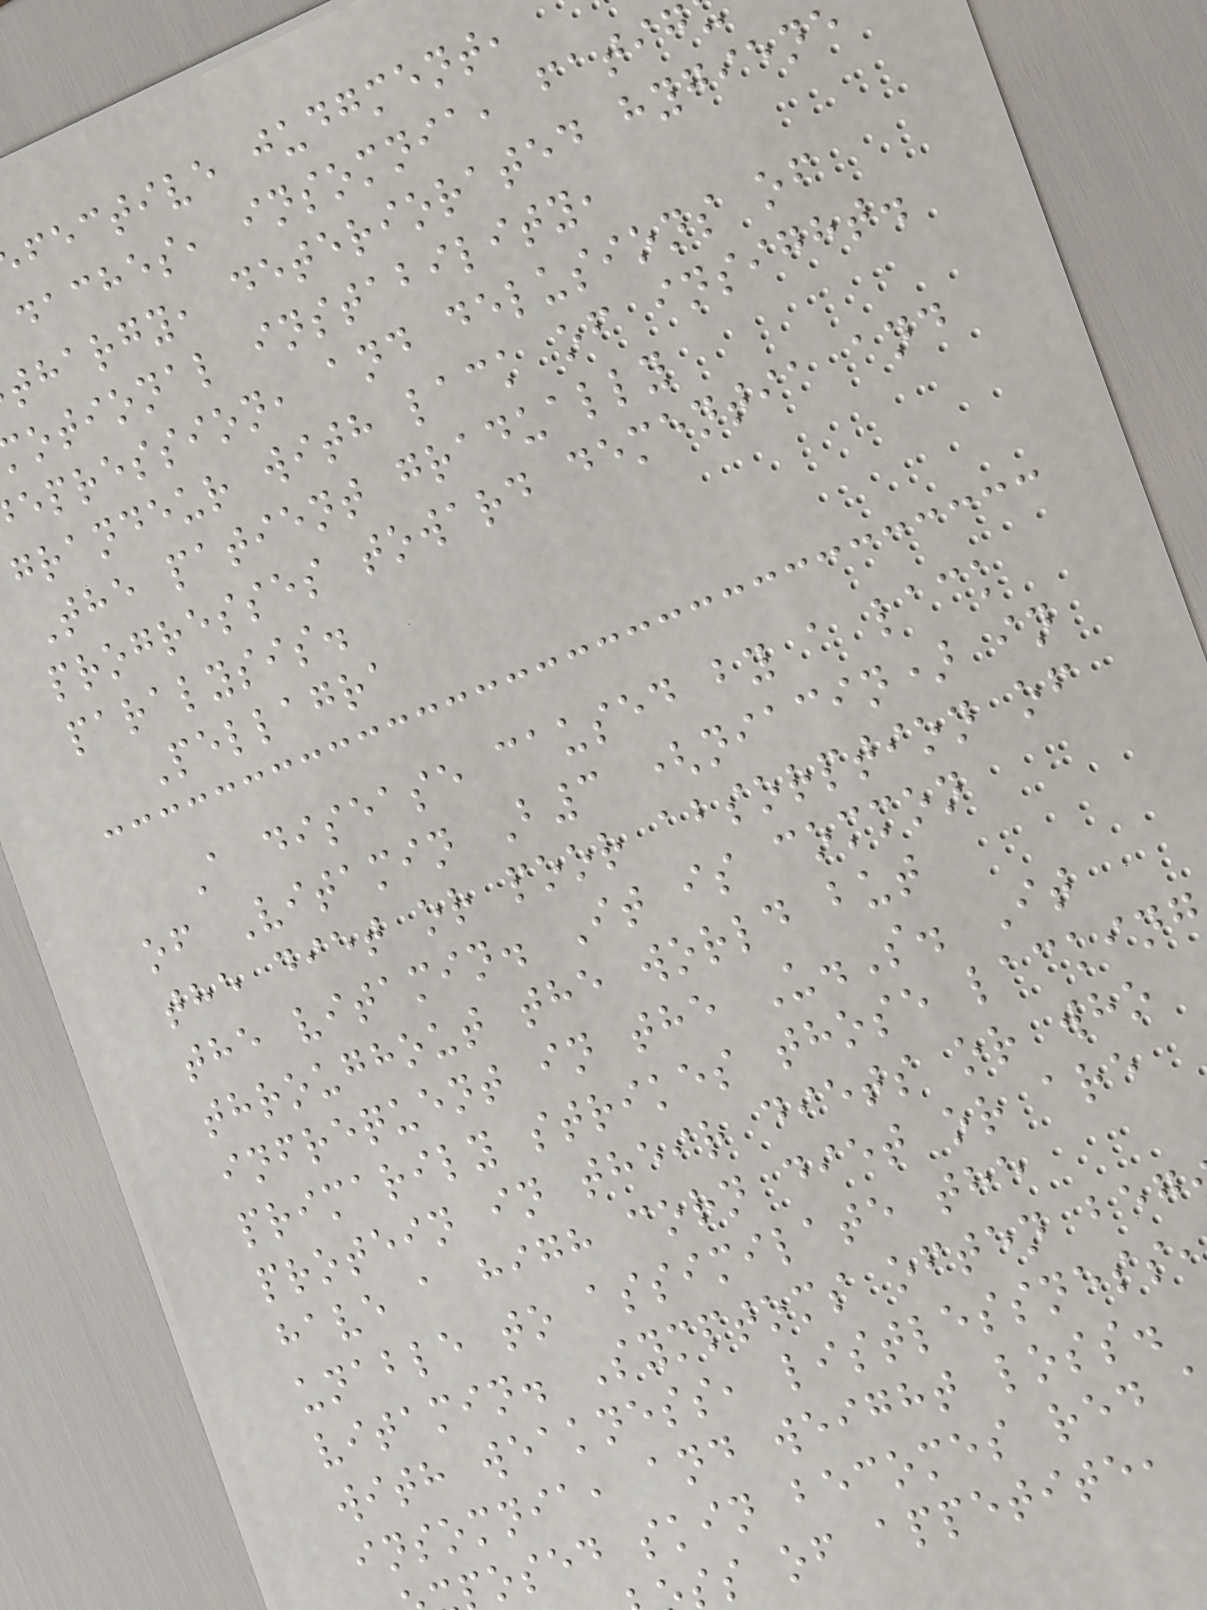fective judgment,
daches, insomnia, fatig
thargy, deteriorated hygiene
otional instability,
epression, and delusions of
grandeur with lack of insight.
The patient gradually
progresses toward dementia and
paralysis.
Pellagra
A disease caused by a lack
of Vitamin B3 (niacin) in
the diet or poor absorption of
the vitamin. It is common
throughout the world but
infrequent in the U.S. It
primarily strikes those lacking
protein in their diets or who
have a high corn diet or are
unable to assimilate the
vitamin. Symptoms often beg
with weakness, listlessness
insomnia, and weight loss.
osed skin becomes red
ss of appetite,
